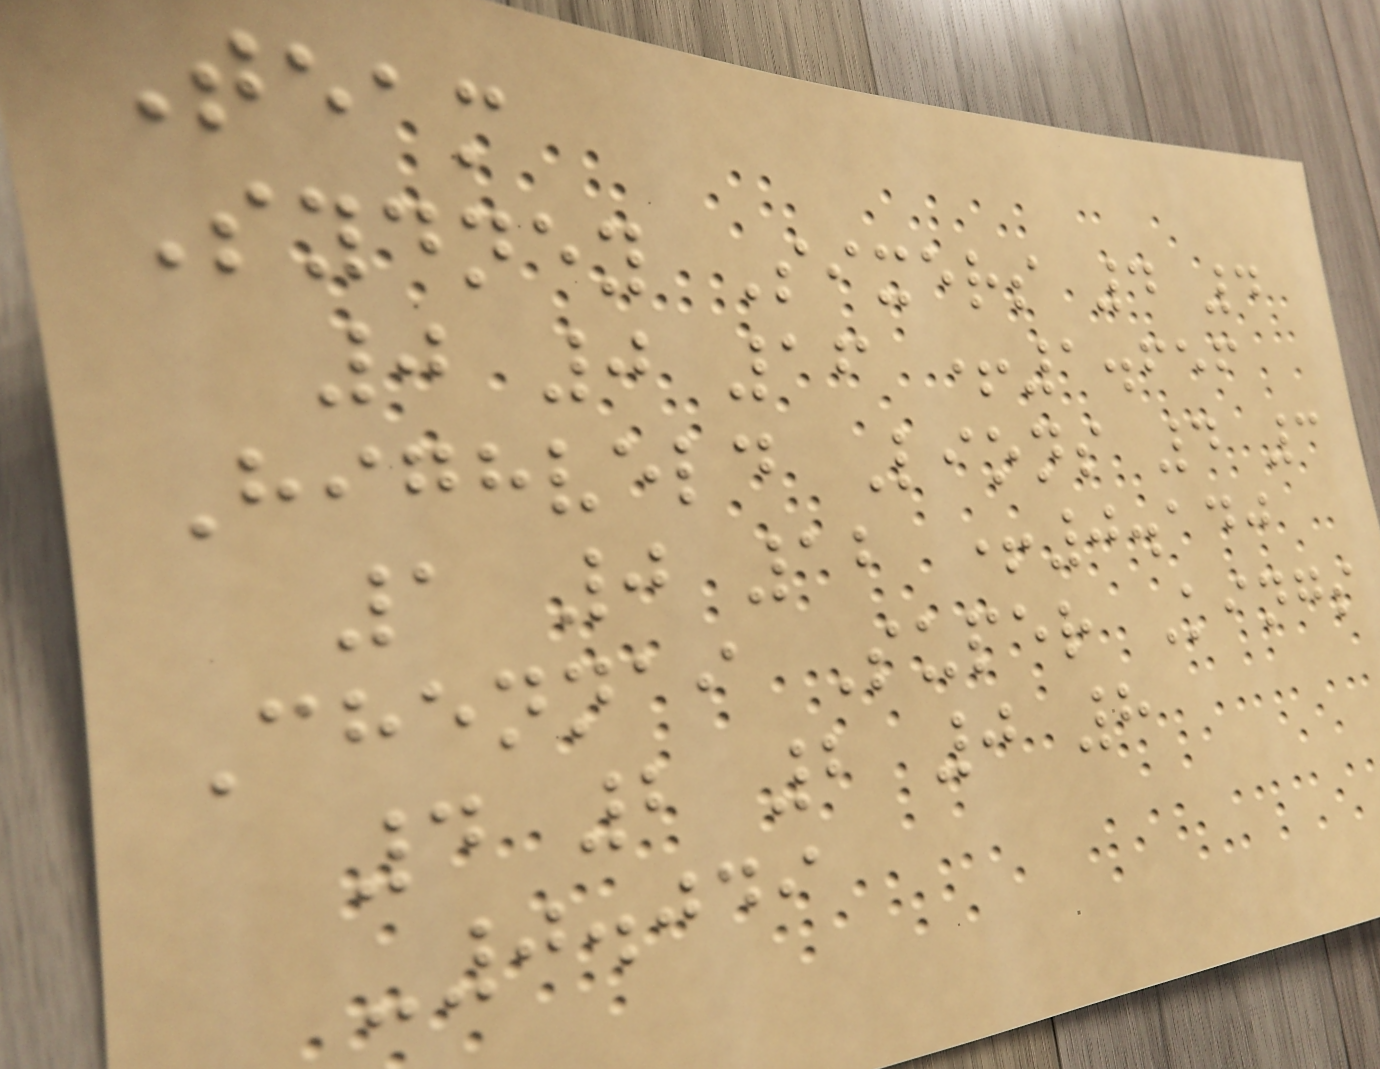Team
Sydney Sixers 4 4
0 0 16 +1.656
Highveld Lions 4 3
1 0 12 +0.140
Chennai Super Kings
4 2 2 0 8
-0.049
